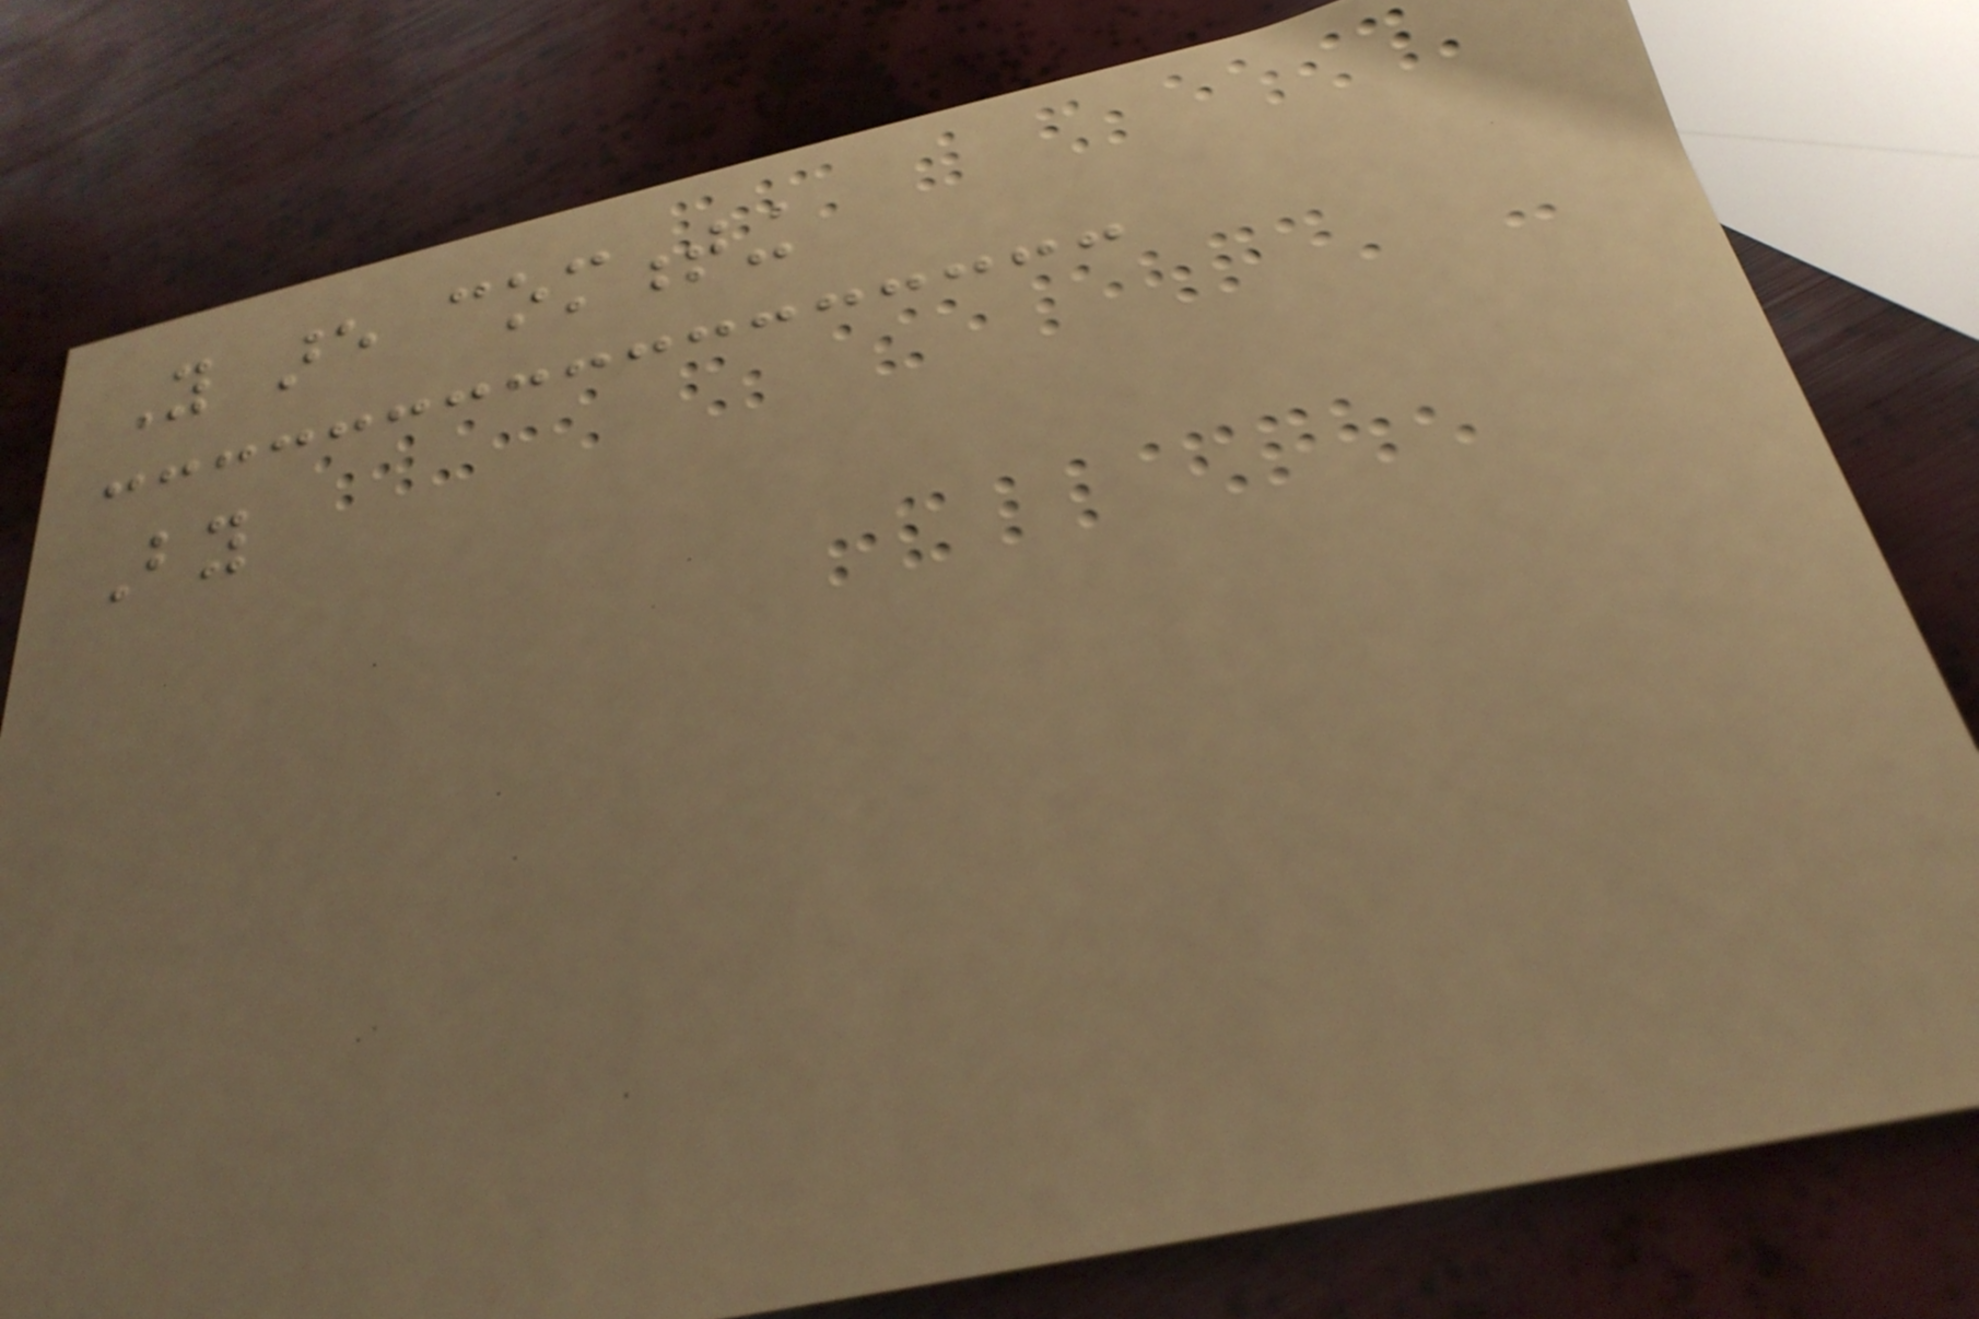You are commenting
By
